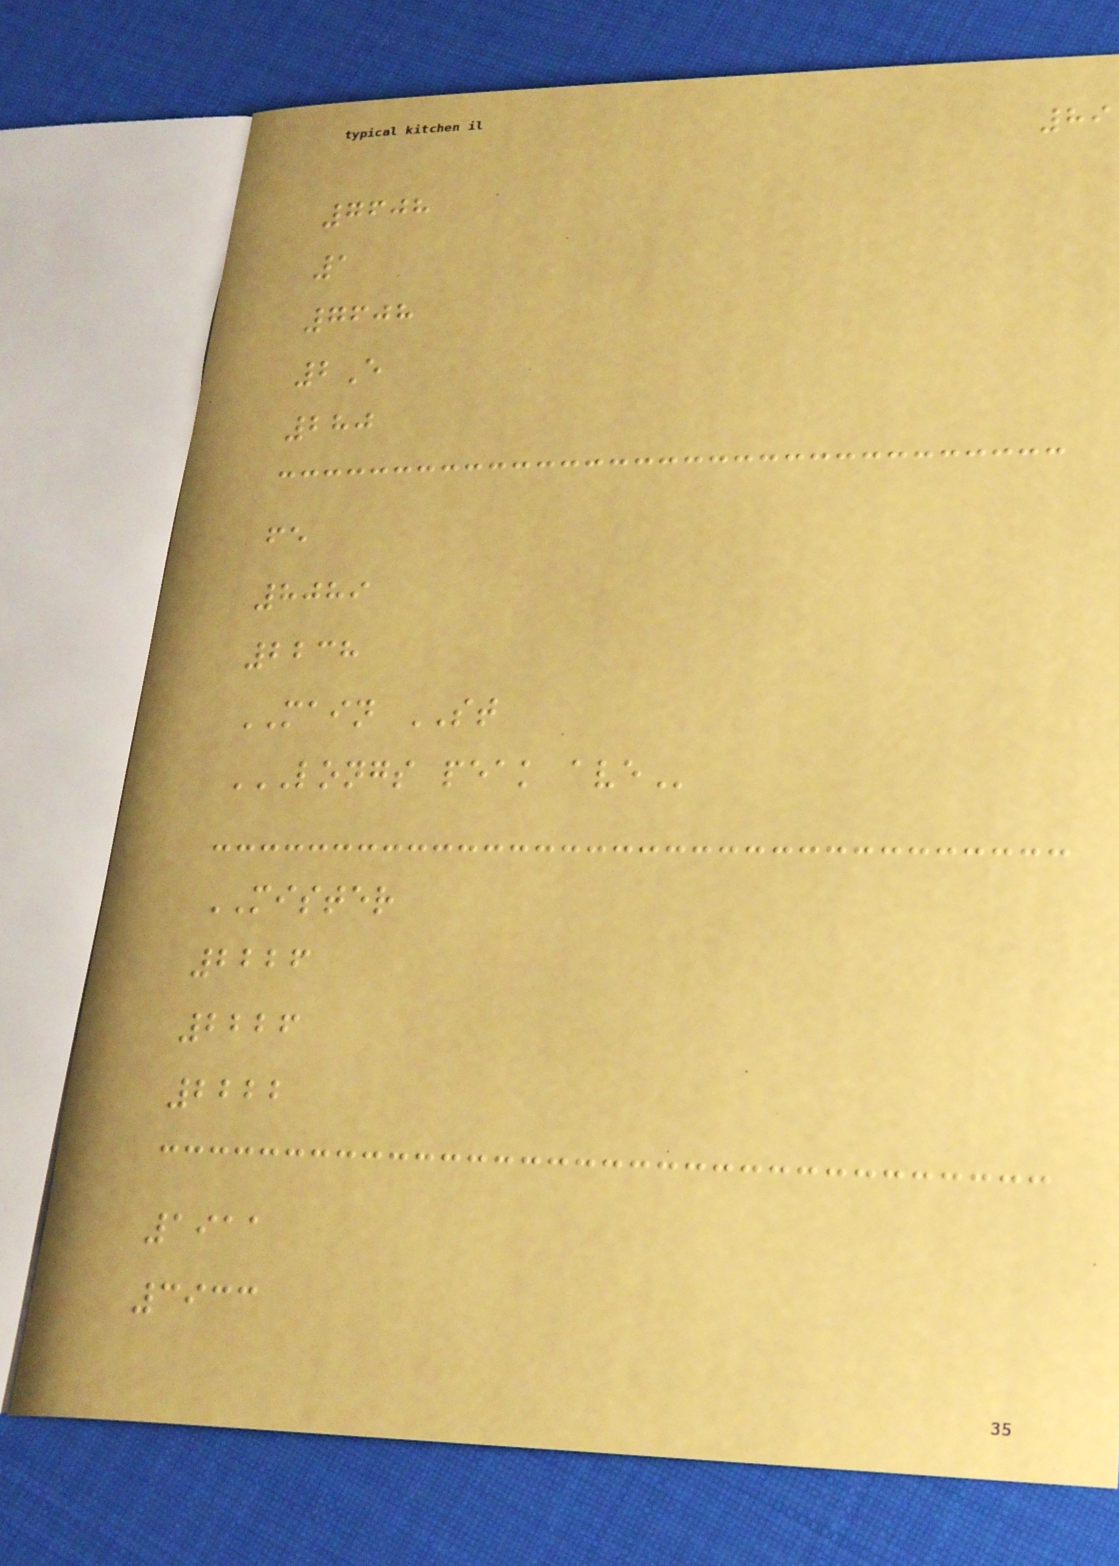89
7608
1
7608
2E
280
fe
8089
2238
MAIN ST
LONGS PEAK AVE
MISTER
2226
2226
2222
1911
3933
